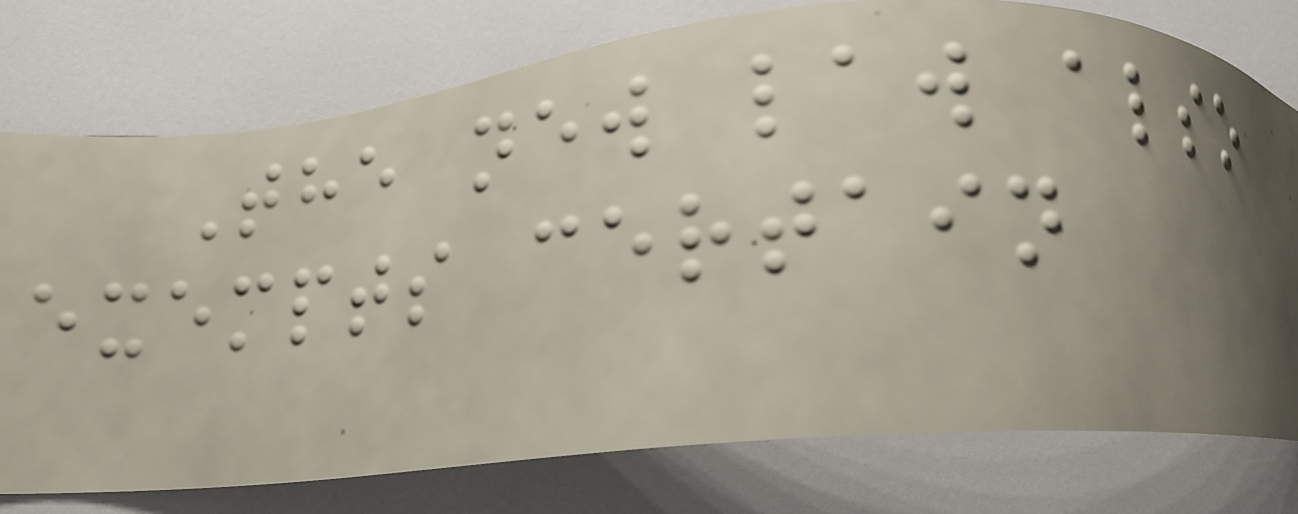The new law also
exempts certain
